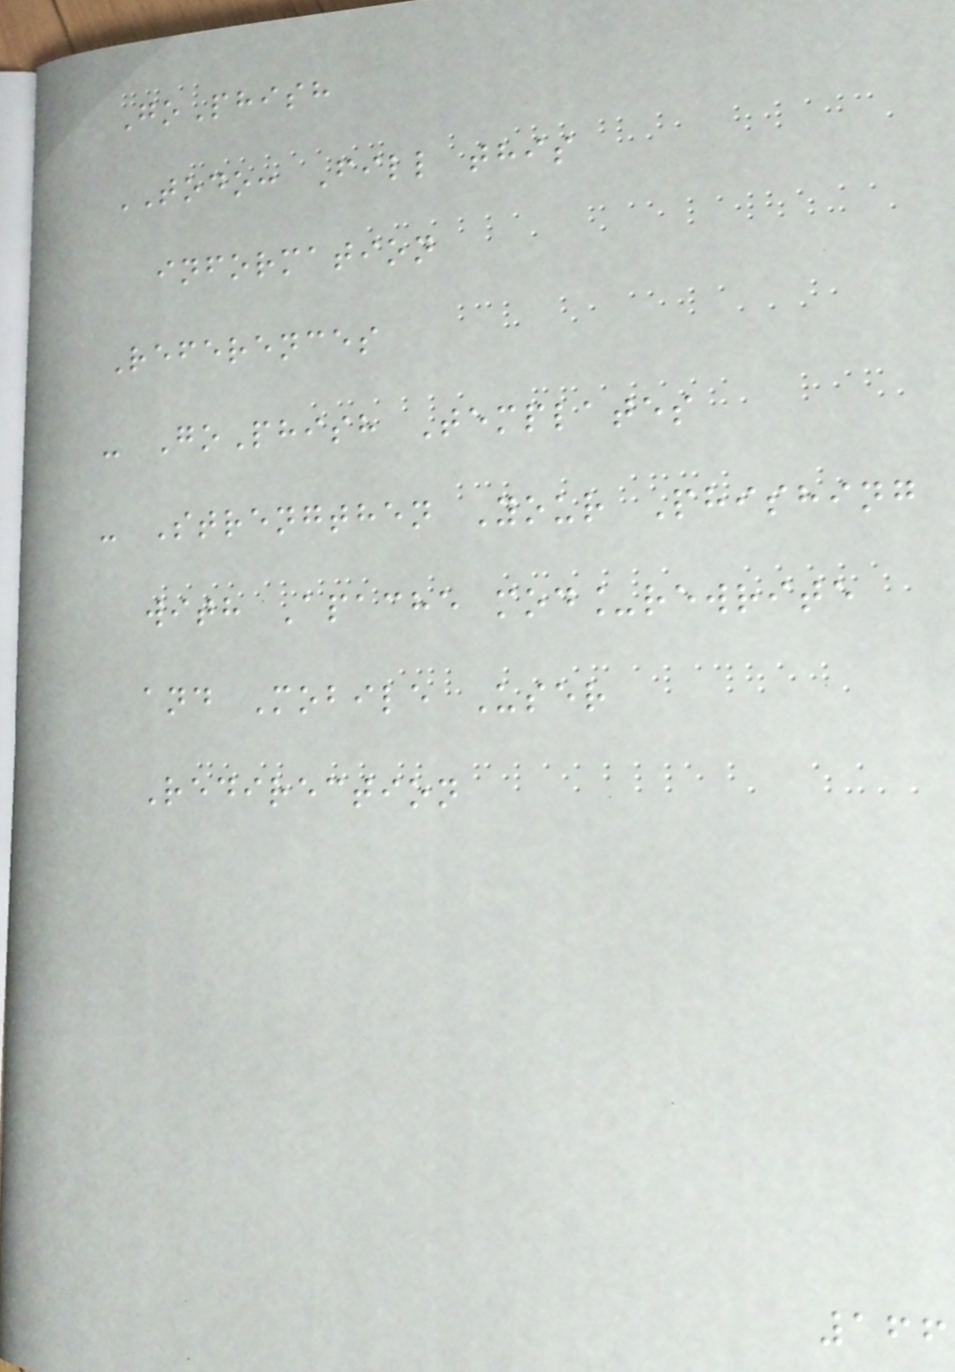GoPhish
TODO: Fill this
information
References
- GoPhish Templates
- Strengthen Your Phishing
with Apache mod_rewrite
and Mobile User
Redirection
166
